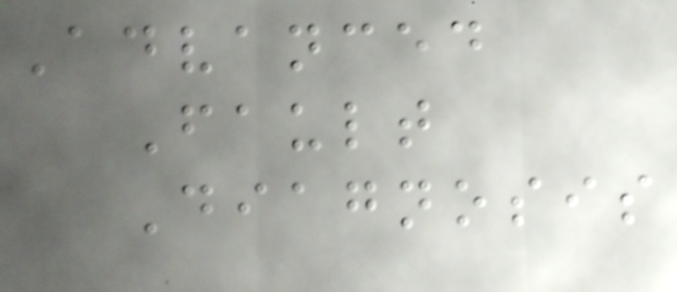Advanced
Fault
Diagnosis
